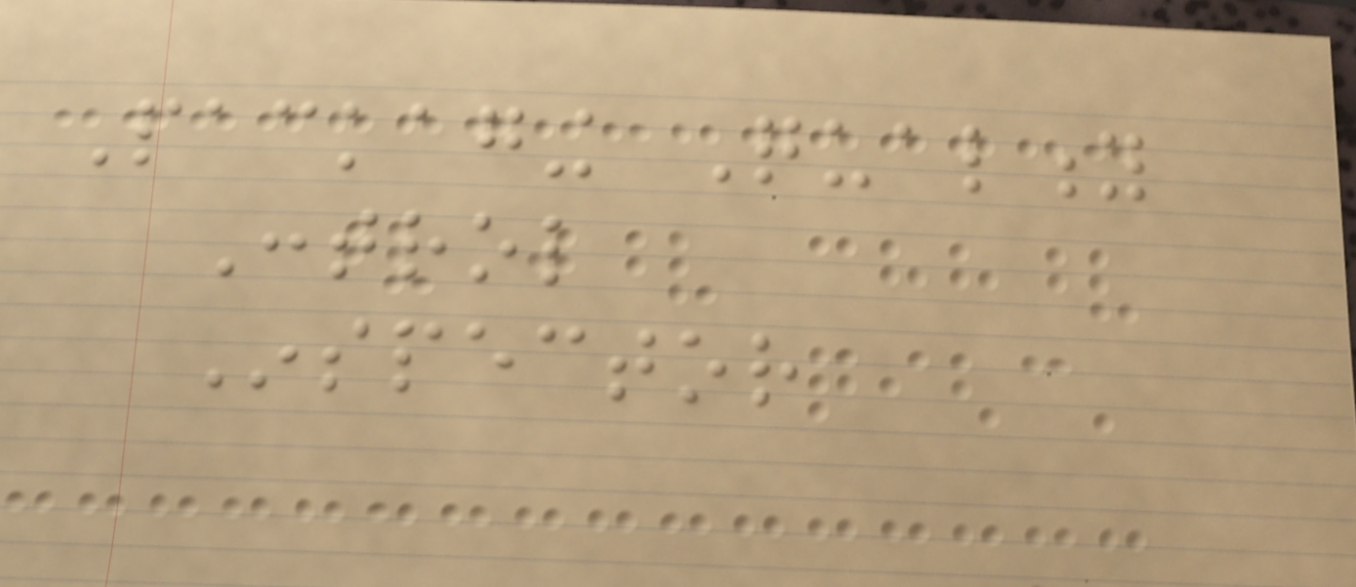Packaging Quality
Control
Inspector
